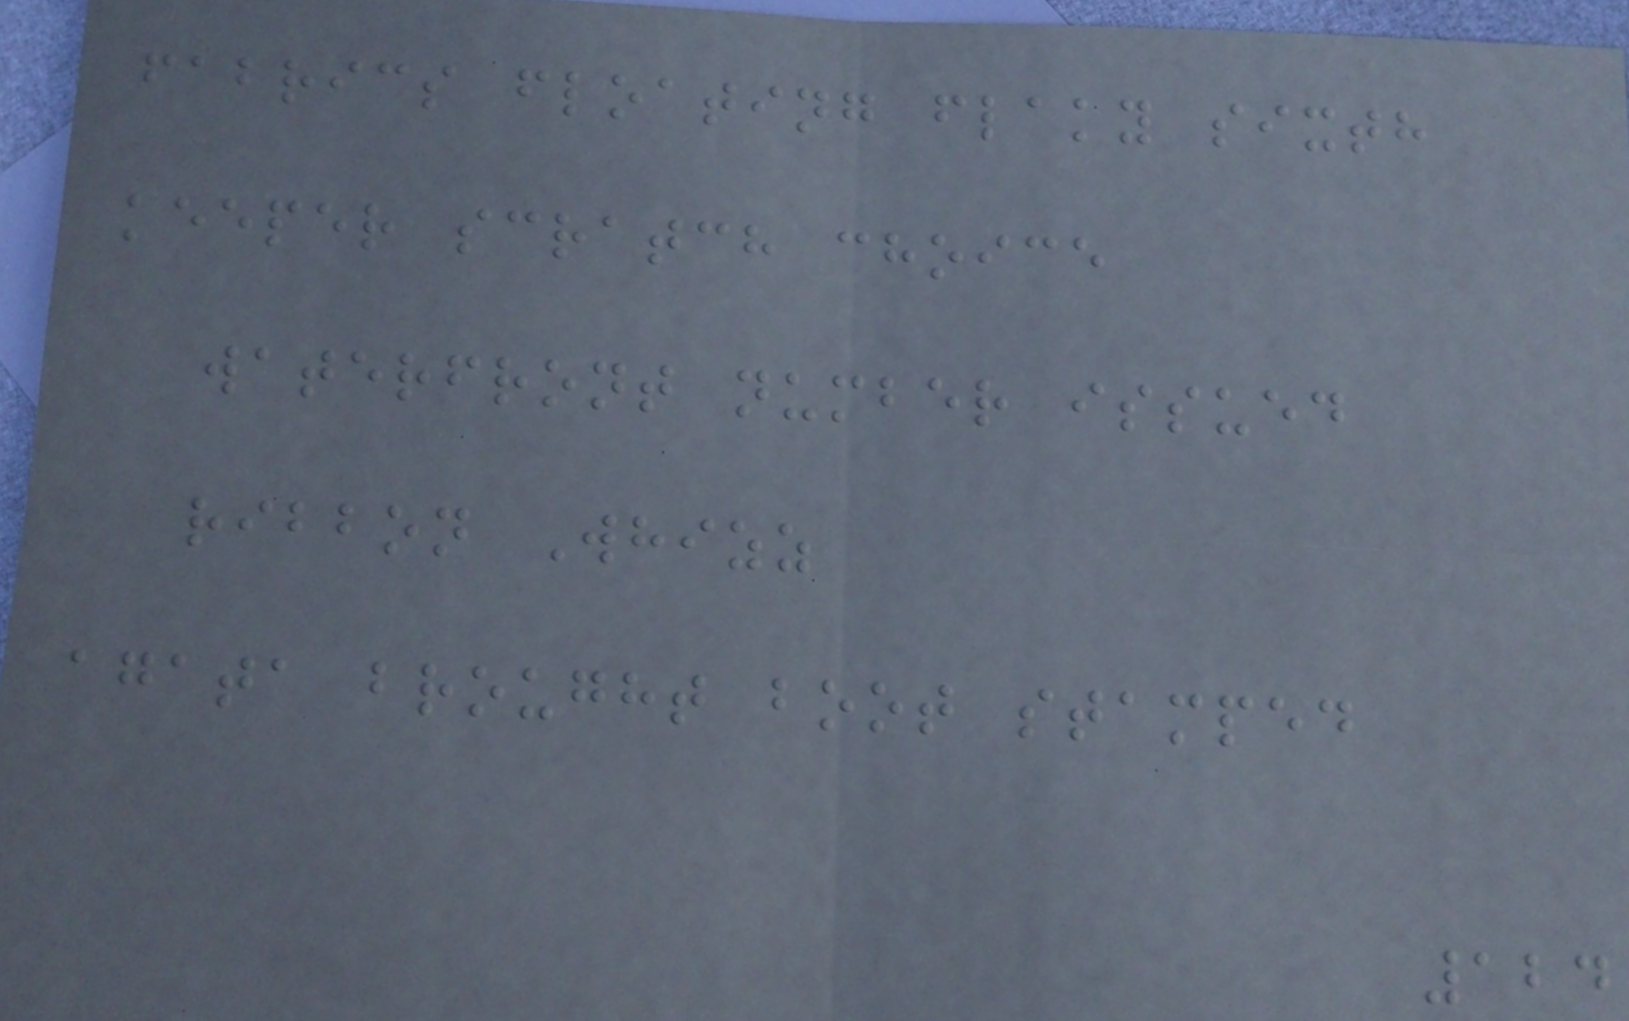fabrics floating flaky sixth
keeper scratch choice
waterfront number issued
ribbon Whizz
agata brought boot stamped
124
